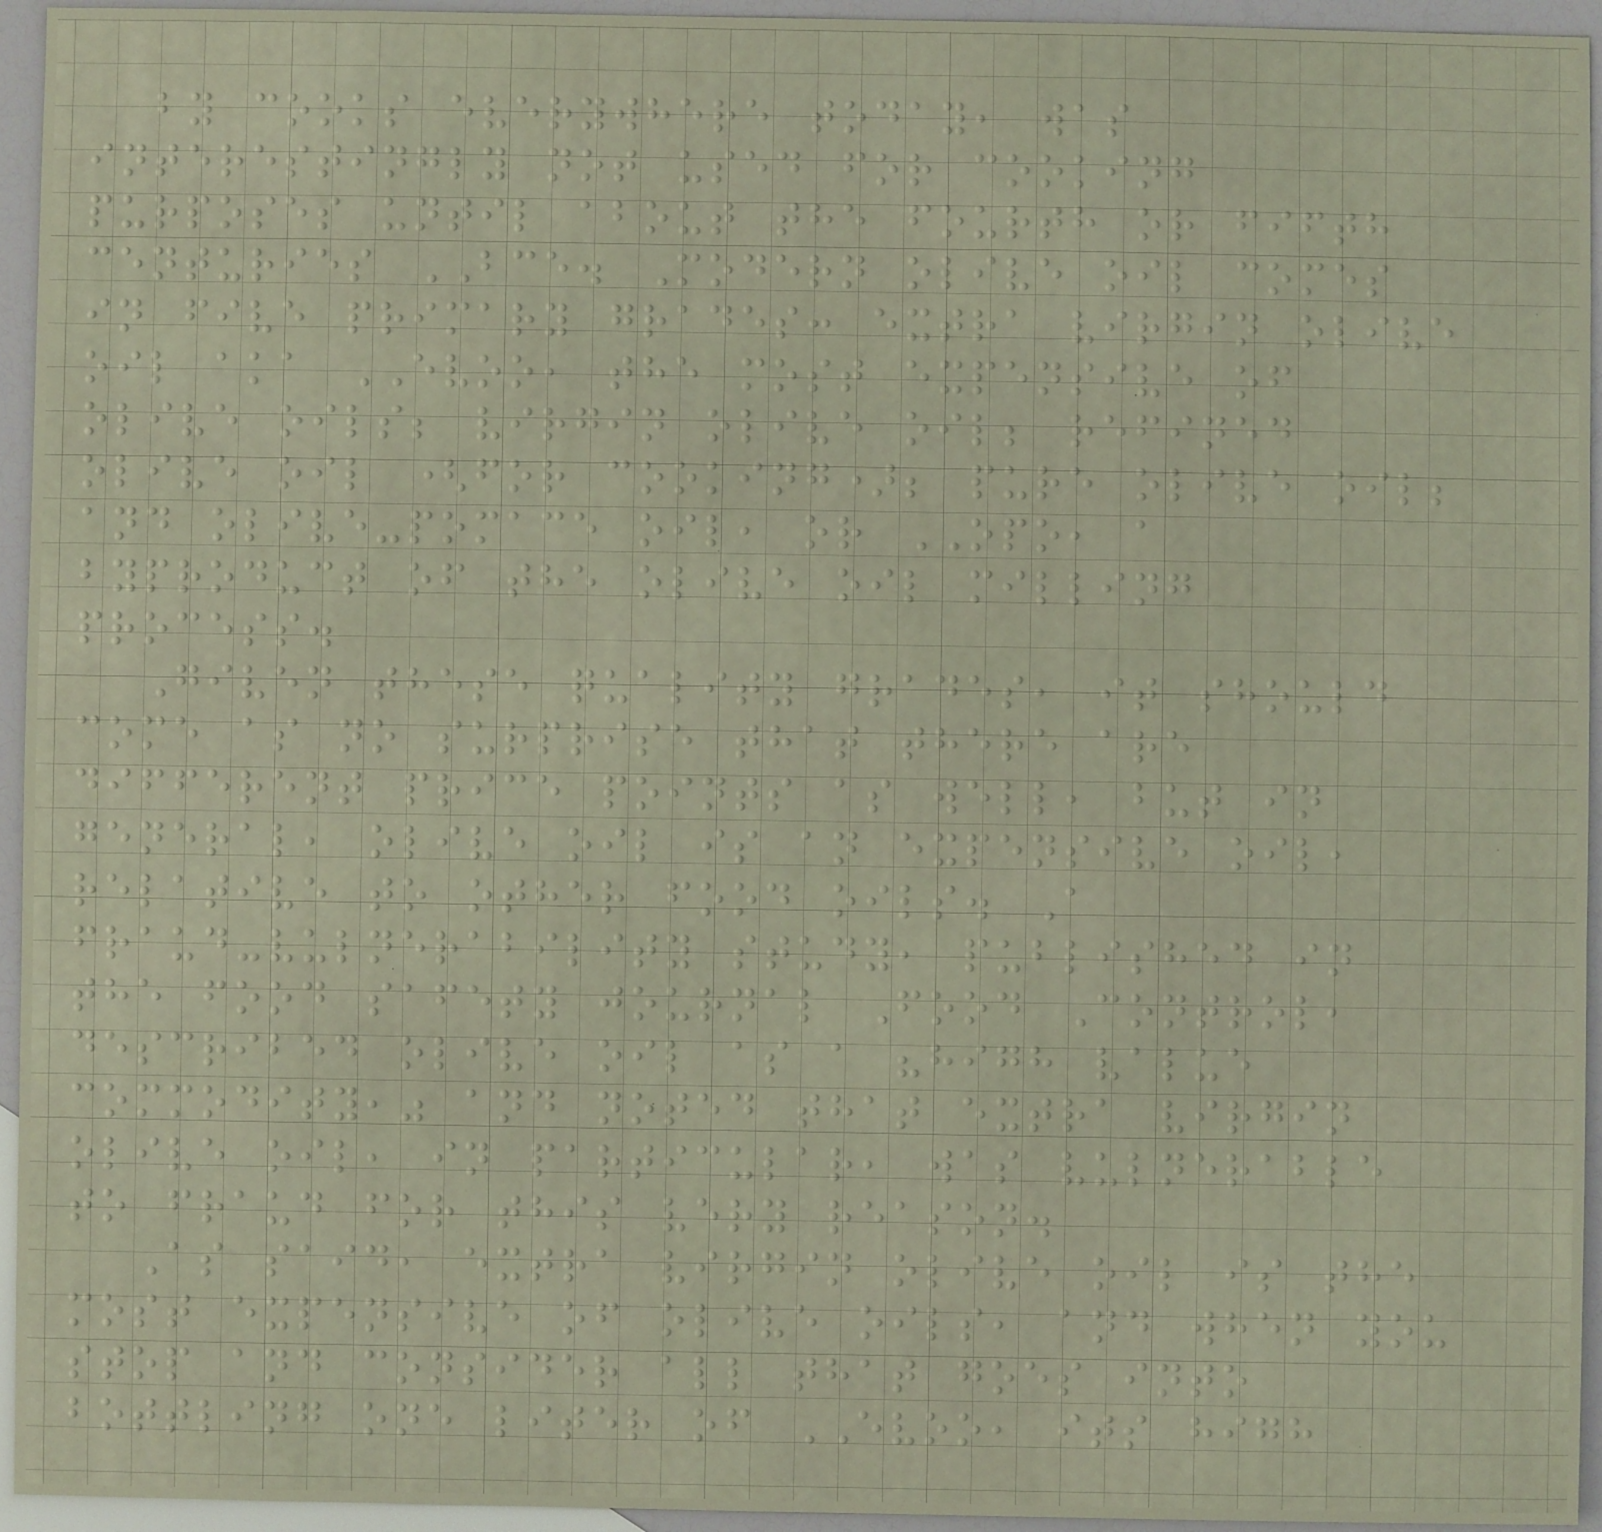by cooks everywhere today, was
interestingly not used for cooking
purposes until about the fourth or fifth
centuries BCE. Modern olive oil comes
in five primary grades: extra virgin olive
oil aka EVOO, the most expensive of
olive oils; virgin olive oil; refined
olive oil (for cooking); pure olive oil;
and olive-pomace oil, or OPO, a
byproduct of the olive oil milling
process.
Given these quality grades, it should
come as no surprise that there are
different price points as well, but in
general, olive oil is an expensive oil,
relative to other food oils. A
fraud-vulnerability study, published in
the food safety journal Food Control,
described olive oil as a "high value
commodity," and noted that extra virgin
olive oil, in particular, was vulnerable
to fraud for this very reason.
As said, extra virgin olive oil is the
most expensive of olive oils, and when you
stop and consider all that goes into
bottling one liter of EVOO, its high
